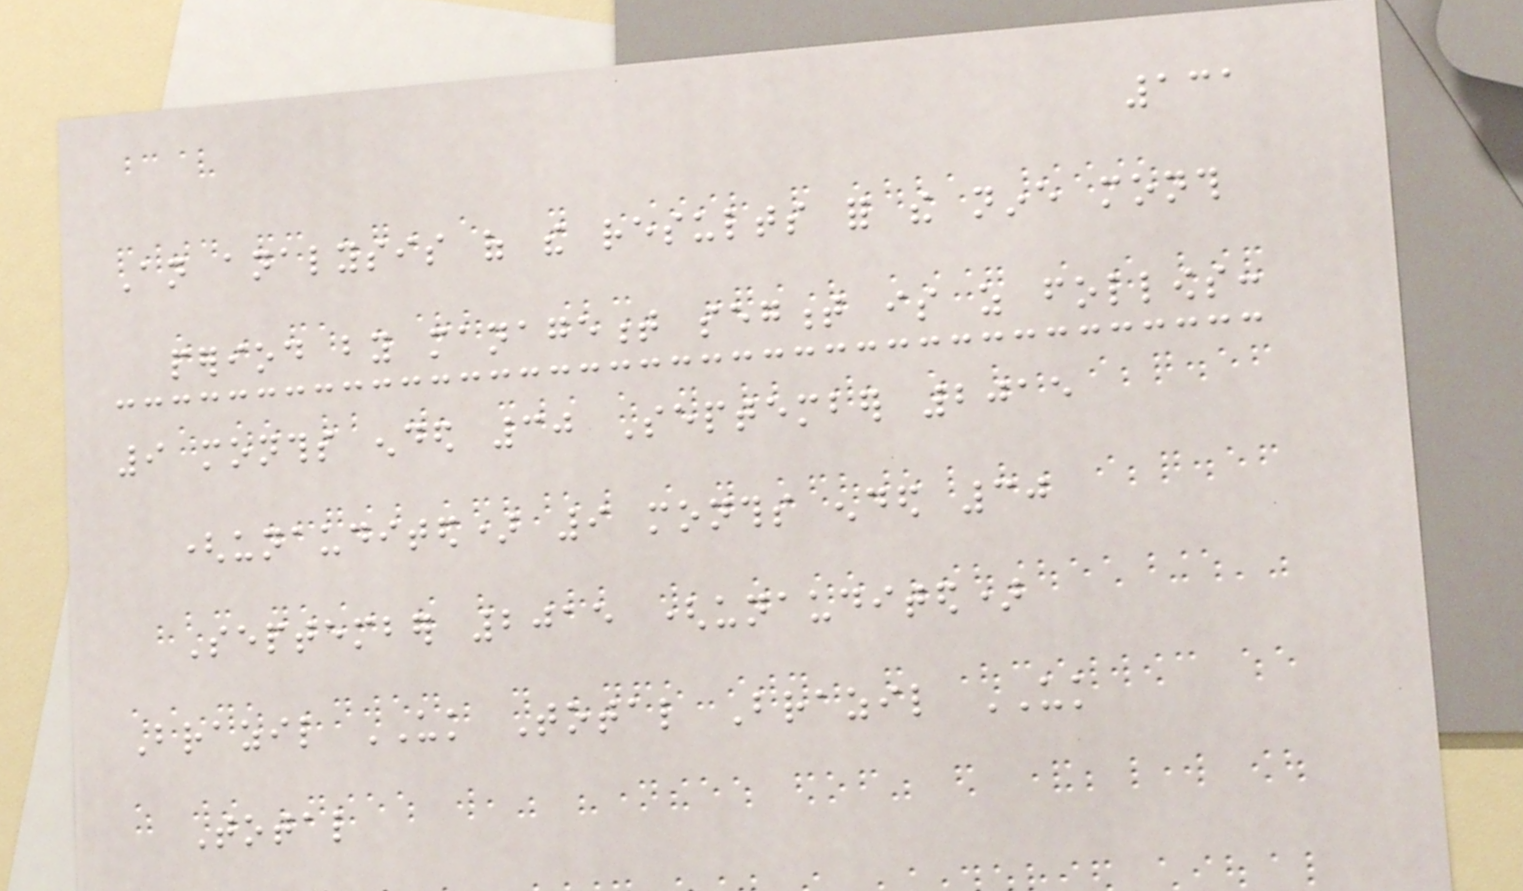131
An analysis of the results for the nine month
period by management segment is as follows:
9 months ended 30 September 2015
(unaudited) 9 months ended 30
September 2015 (unaudited)
Brazil UK Total Brazil UK
Total
